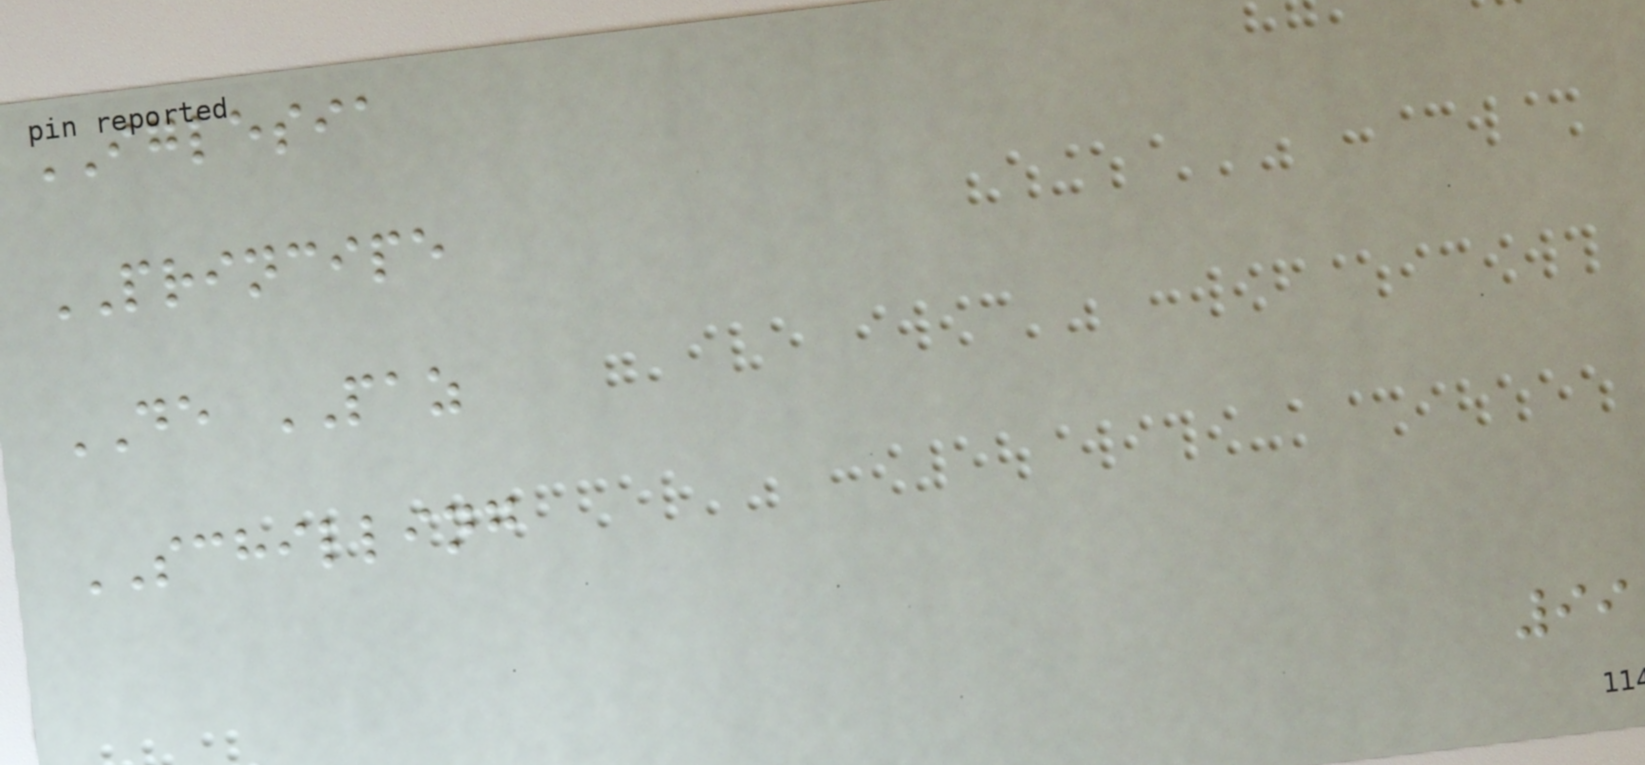IGLESIA
PRINCIPE
DE PAZ
SCHILLING
99
